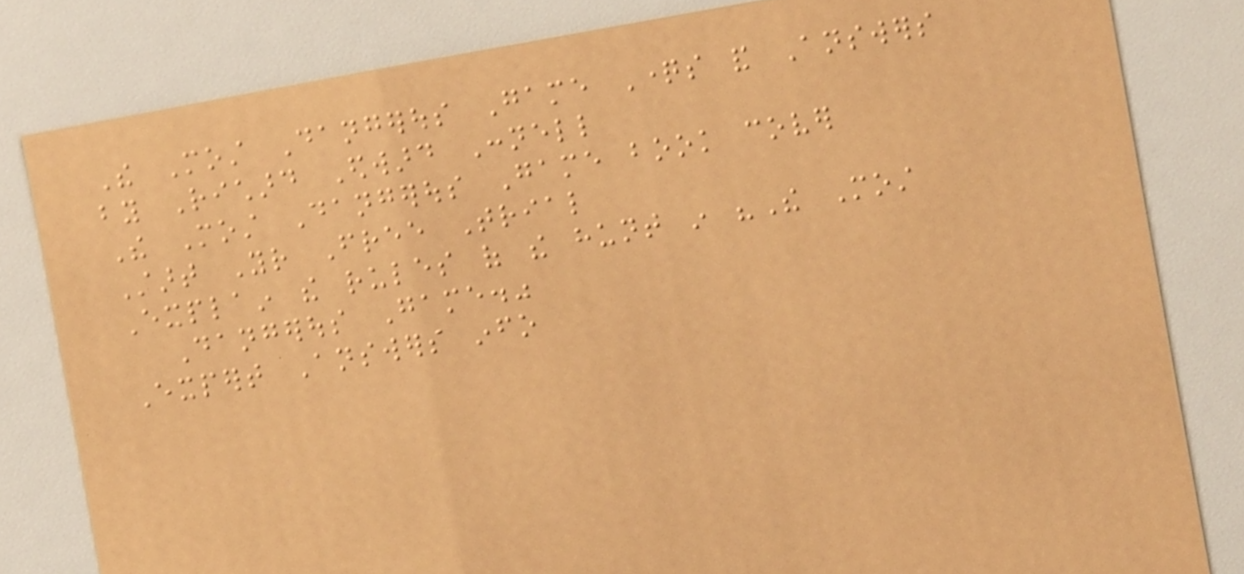The Most Dangerous Game Questions and Answers
by Richard Edward Connell
The Most Dangerous Game book cover
Start Your Free Trial
Explain the rules of the hunt in "The Most
Dangerous Game."
Expert Answers info
